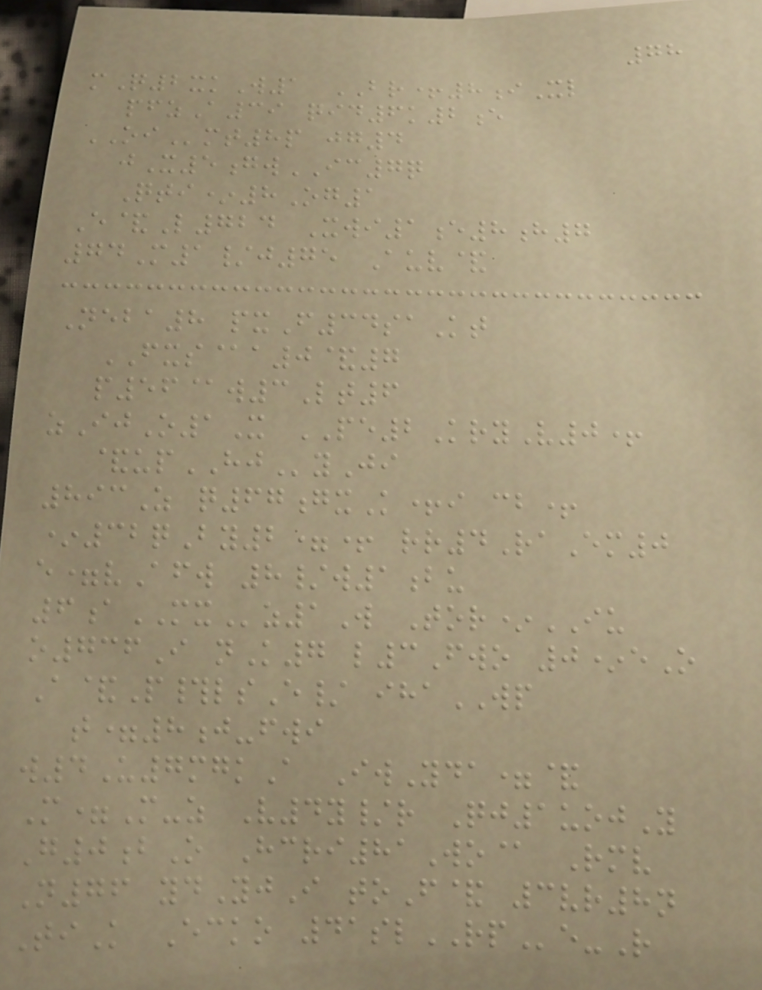78
mQ2xkW1 BR+8iXl
pfzA39 qid6k2e
OImt8p jg4
jX5gwIC7q
Qti*8Og1
E&L724 Xwi1e8h7
74M1/j75 Auv&
Neba8 pxF34saKt
FXS@a0&7
p56@w3Lt6
zIjO1X PE2KryV0+
&upHJyJi
893Z q67gxK+i cb+
*32qBy2=+ rr4RaEm0
e=vAfw 8/w1bu
6aMXz1W Tor*IU
o736I nK7 l3Fwo 0*eO
A&P#lsE/ ihaWP
t=8j-fwi
w4U7mgkA IwYda=&
M=M-z V4y/r Qj1uojY
G0bO Hcri81Wo@ Rmv
N76 ydYjI toF& 3vr8n
TiK Ecko 41slRPe-R
